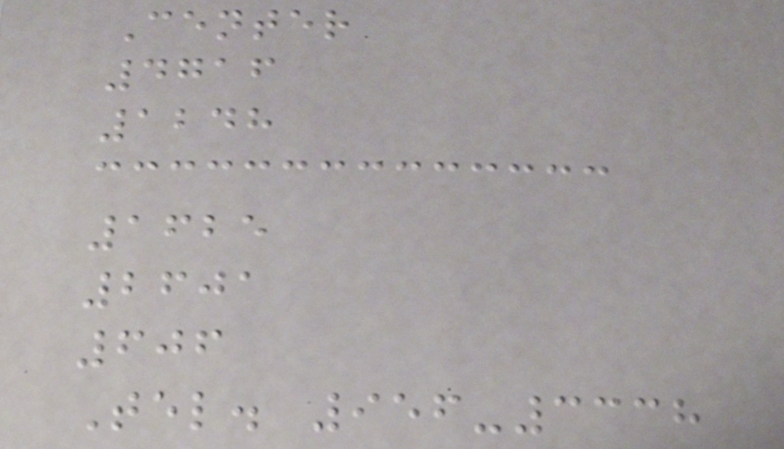Center
4716
1248
1625
2601
606
Tel. 956-3338
